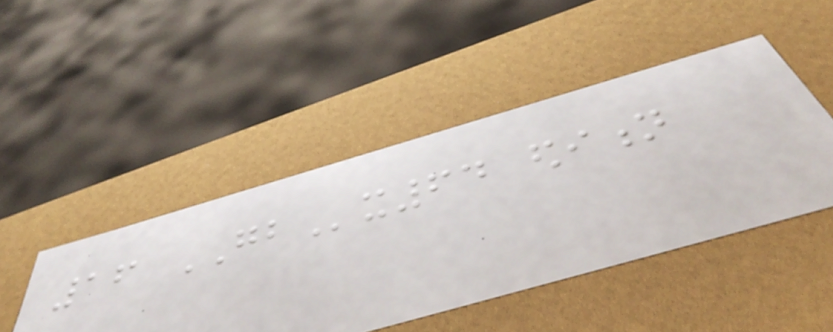16 GBx64 edition
